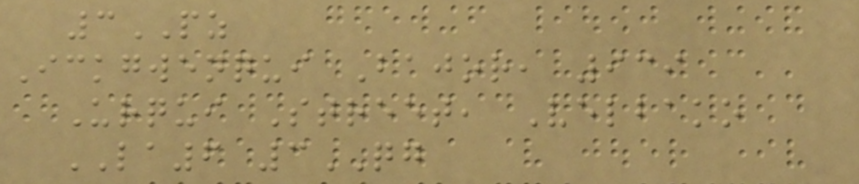3PZ
Ickgwenqui Bajor, 939
Urqui Street, Velbako
LA6 3QG
